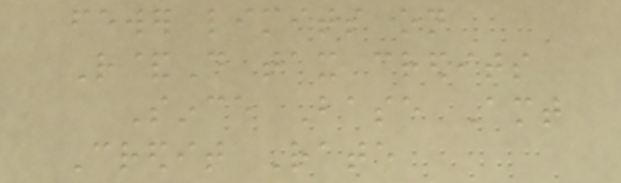fewer limits on
R&D tax credits
Since Base Amt
Credit Rate
